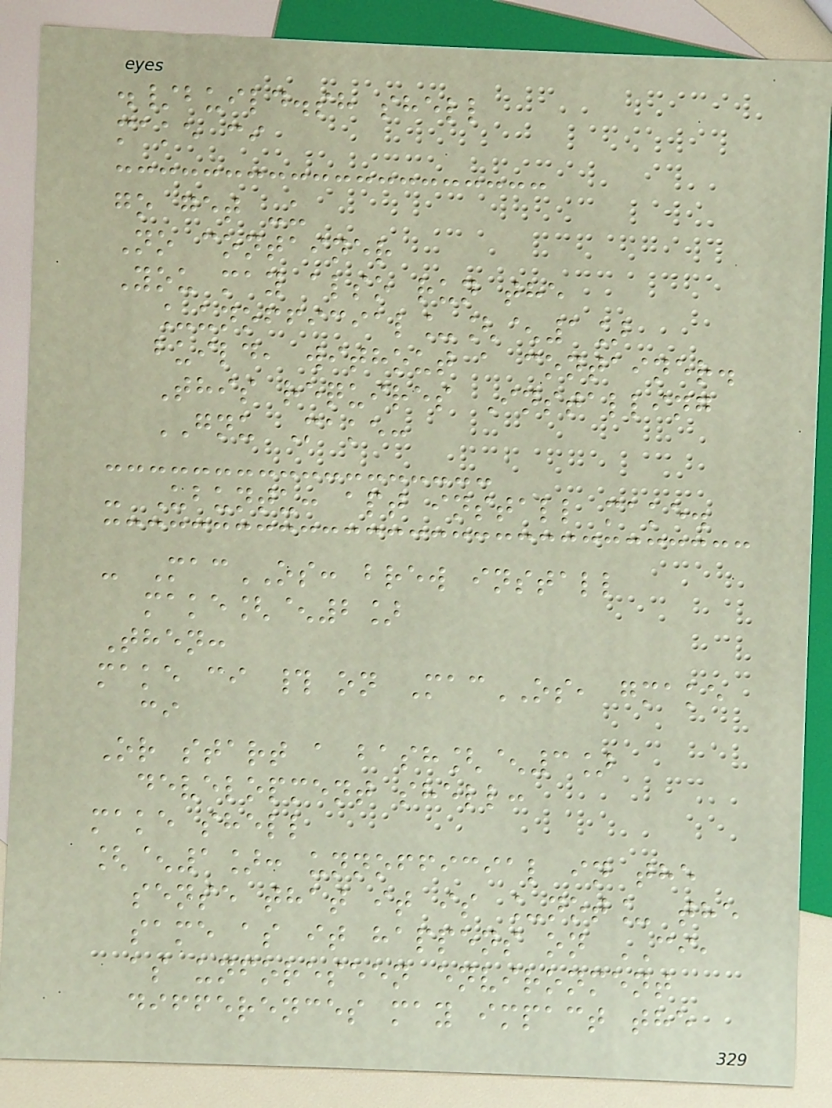./build.sh shell
make ci
go get -u
No container
You may also run the
_unofficial_[^1]
build, without a container.
This requires Installing
GNU Make:
- Ubuntu: apt install make.
- MacOS: brew install
make[^2]
Then:
make ci # on MacOS, gmake
ci
Or start a bash[^3]
development shell:
make shell
[^1]: unnofficial in the
sense that it is _not_ the
same as it happens on CI,
as unforeseen environment
differences may impact the
